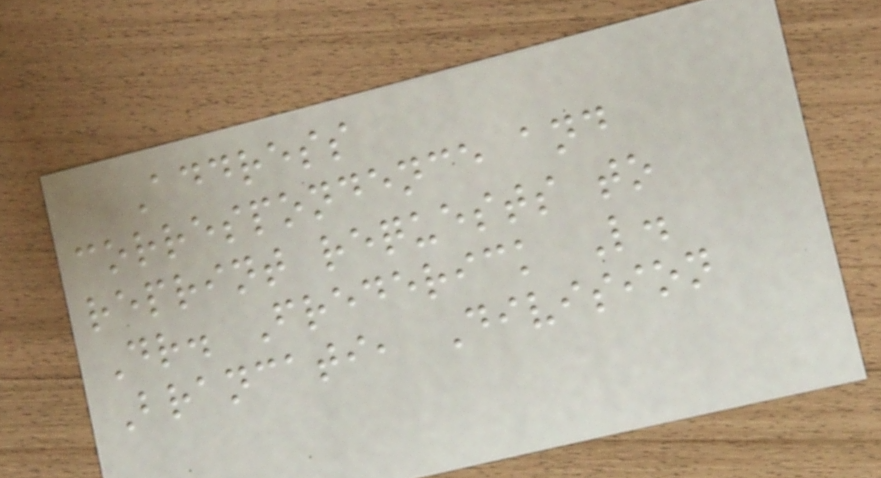Address
correspondence and
reprint requests to
Dr. Frederick L.
Brancati, Division
